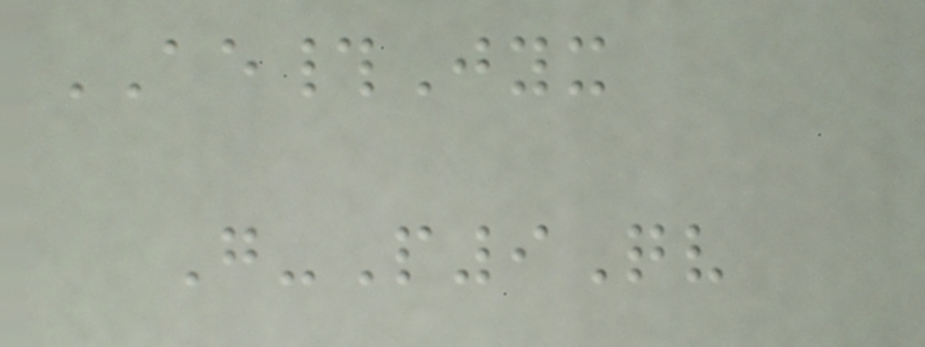AE#Jyx
G-P9Qv
